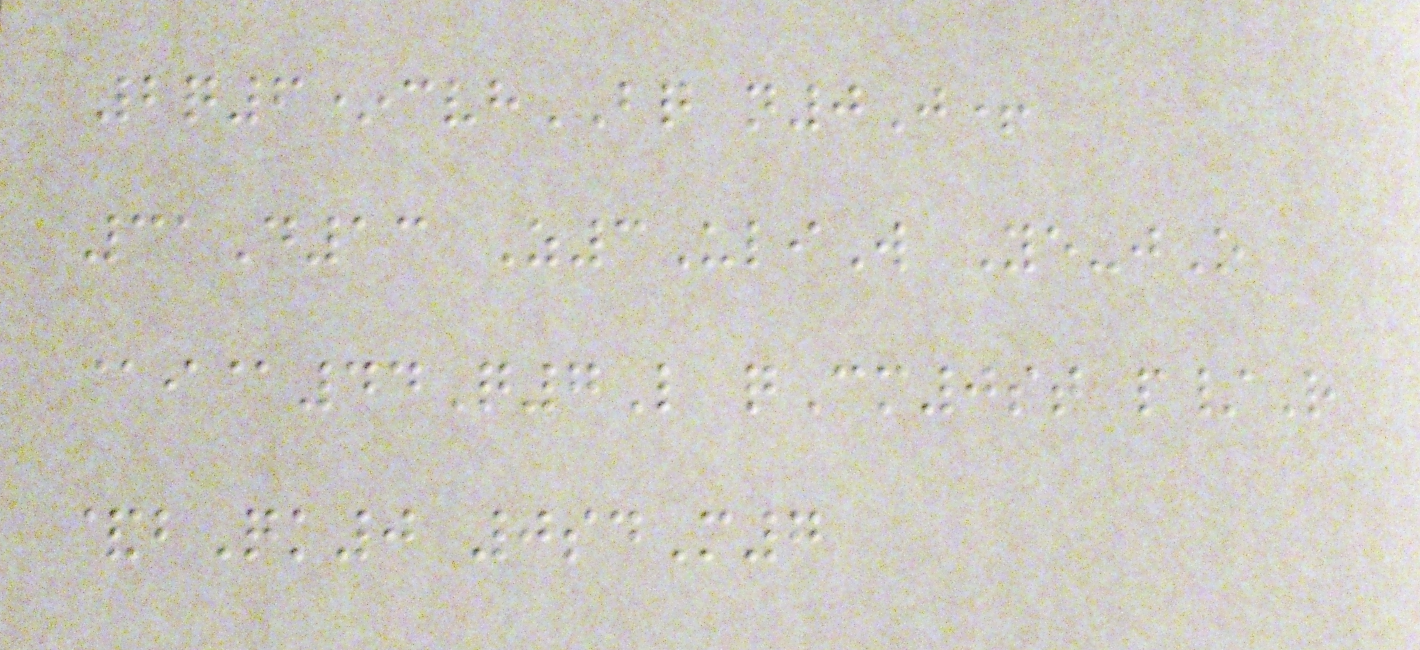2q6*cvhBQ n0J+
31D13 Z3UliW Ye-jO
@i@44Q7L qCm0st p/R
&bQk0 0sdM7
